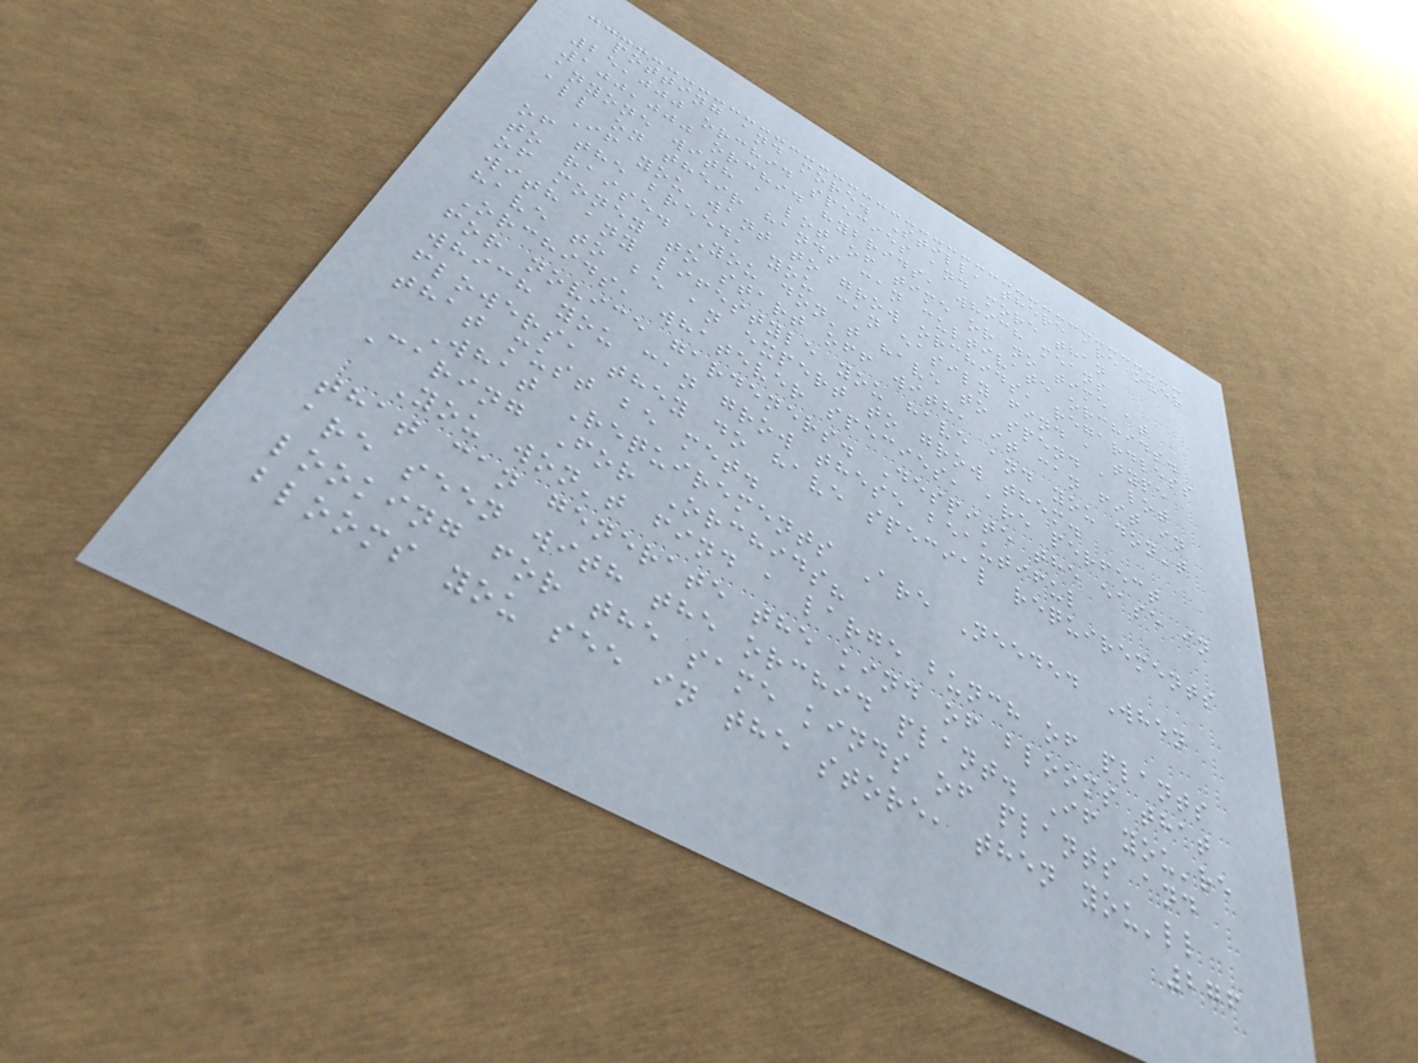potting and more. Still, there are over
25,000 orchid species and more than
100,000 orchid hybrids, which means
anyone with a lot of time or no time at
all on their hands can cultivate orchids.
If you want to grow orchids, regardless
of the breed, you can easily find a type
to raise. You don't have to spend a lot
of money to start off with, it can fit in
with any lifestyle you have and you don't
have to be an expert to grow them.
Orchids, whatever species, are perfect
for novice gardeners. Despite the ease in
which you can grow these beautiful
flowers, they do have special requirements
that must be met.
What Requirements Are Needed When
Caring For Orchids?
You won't find a large bunch of plants
that can generate the kind of blooms that
are seen with the orchid plant. If you're
looking for the same kinds of plants and
blooms you see in the store, then you'll
276
